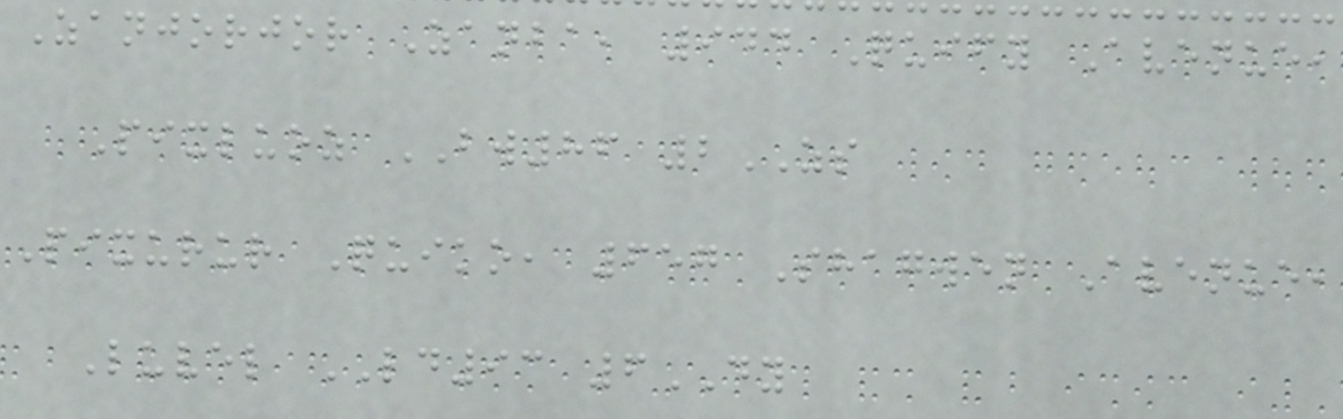Zanjorjor Zanba, 944 Quify Avenue,
Pixluoz BW86 2ZS
Pixurur Quiko, 657 Shagwen Avenue,
Luvel LD93 6DY
